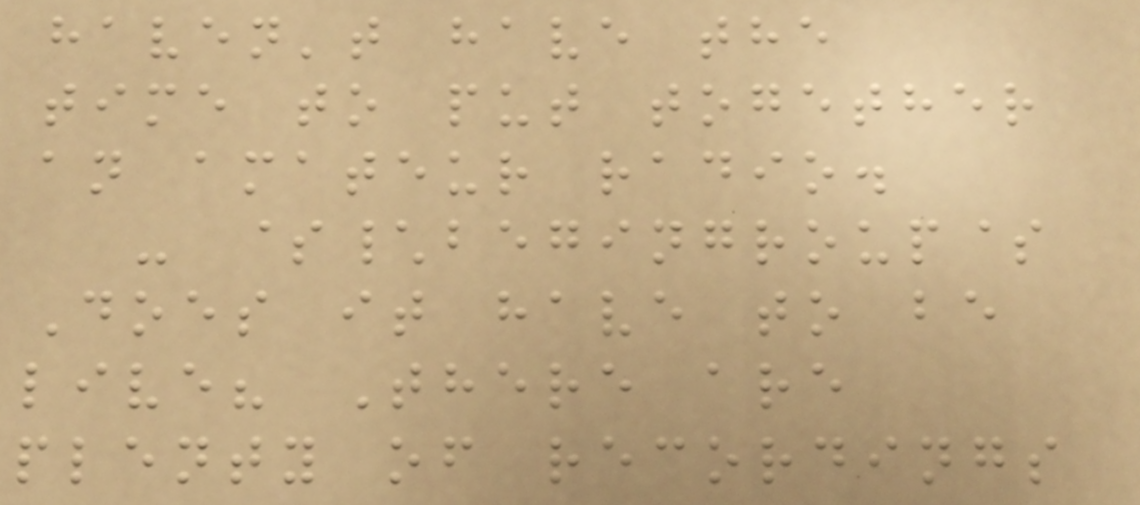haven't have the
time to put together
an amateur radio.
- $\begingroup$
Does it have to be
live? There are
plenty of recordings
